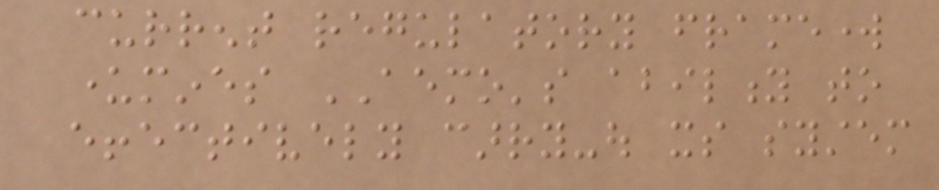current regulatory framework
undermines AEMO's ability to
effectively carry-out its system
